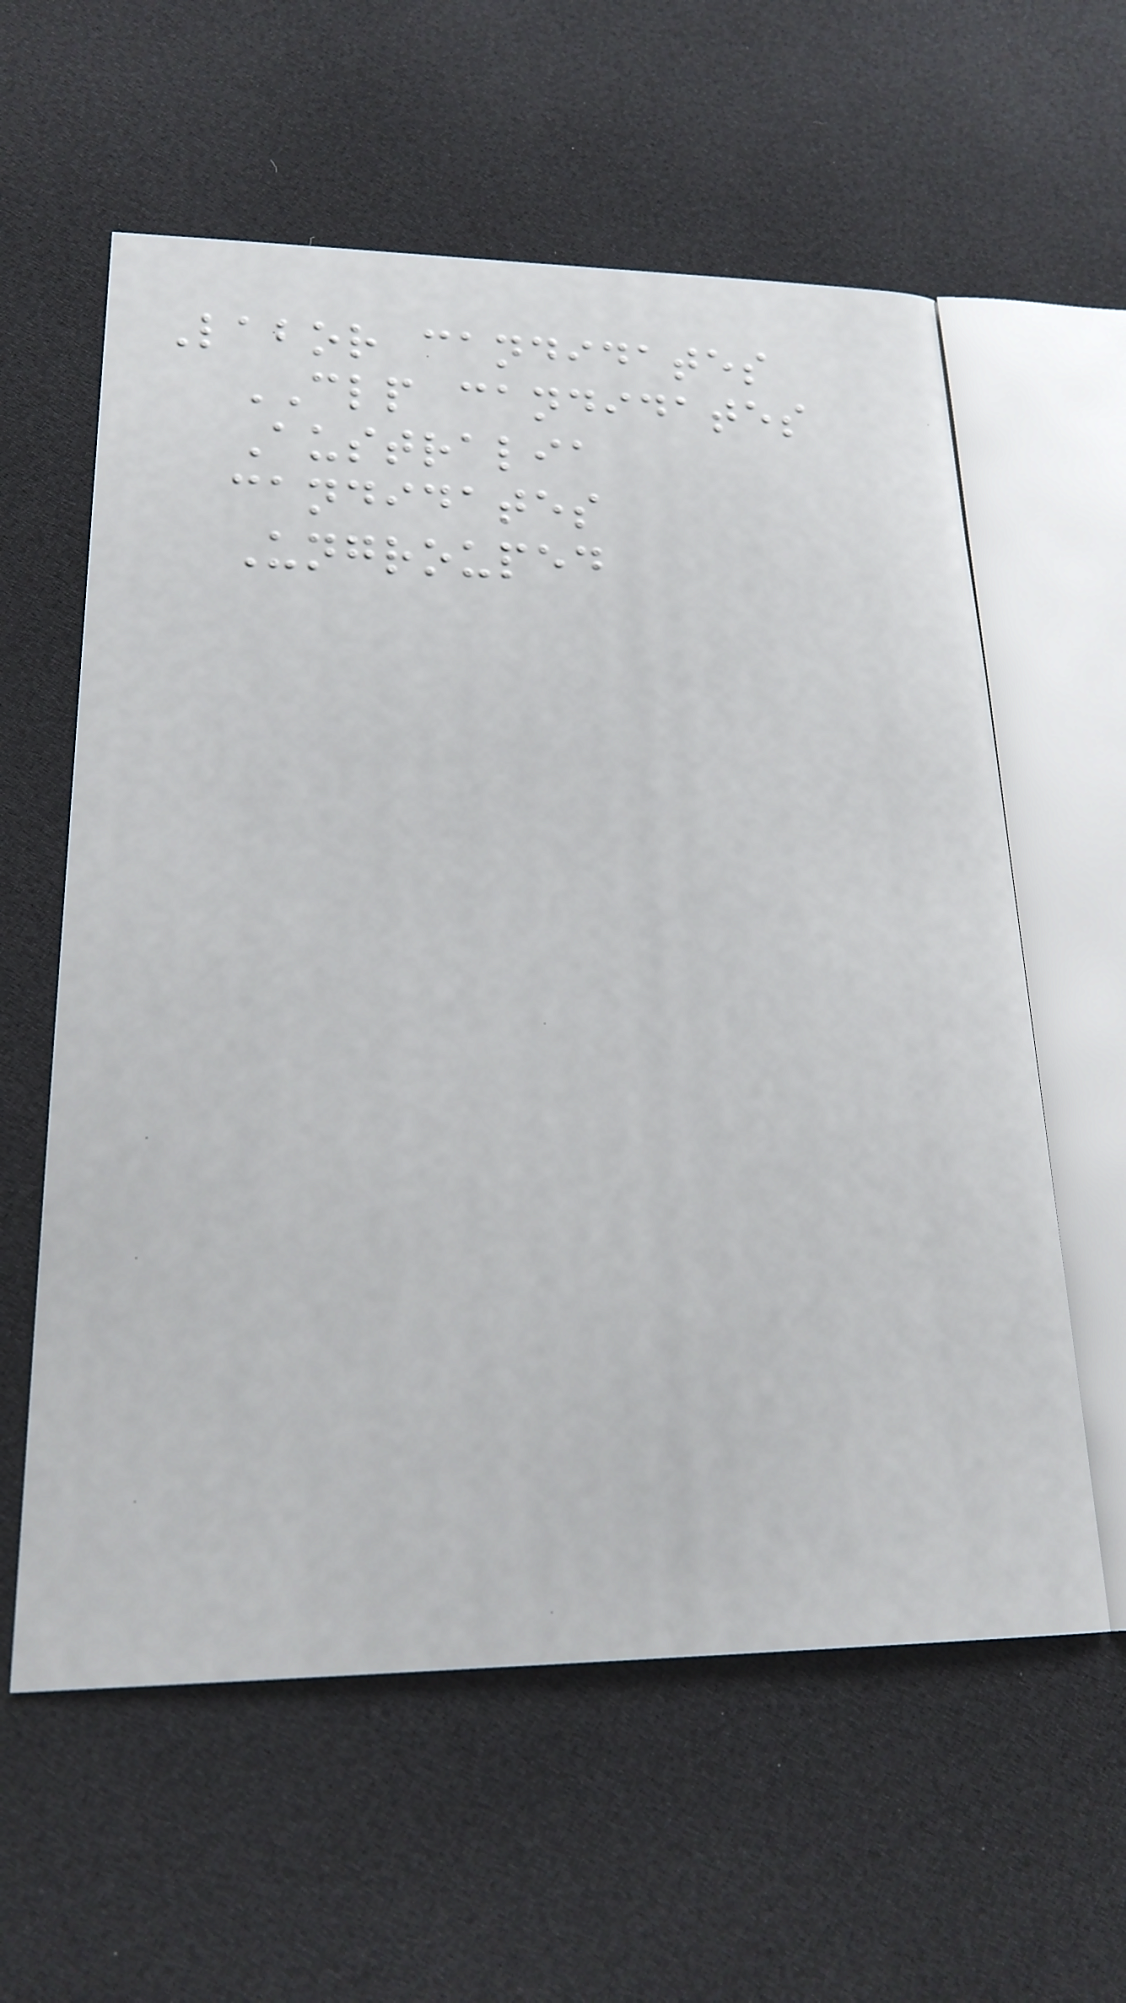Labor candidates
CLP candidates
Australia
candidates
Ungrouped
